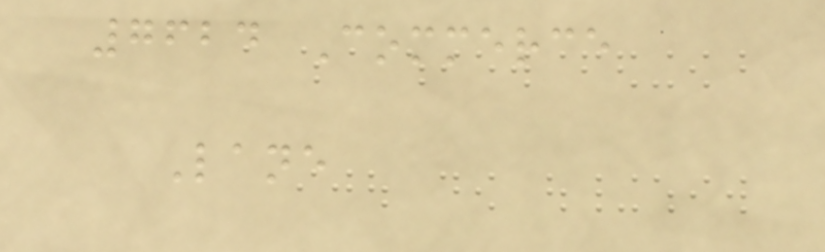7624 Commerce
Lane
